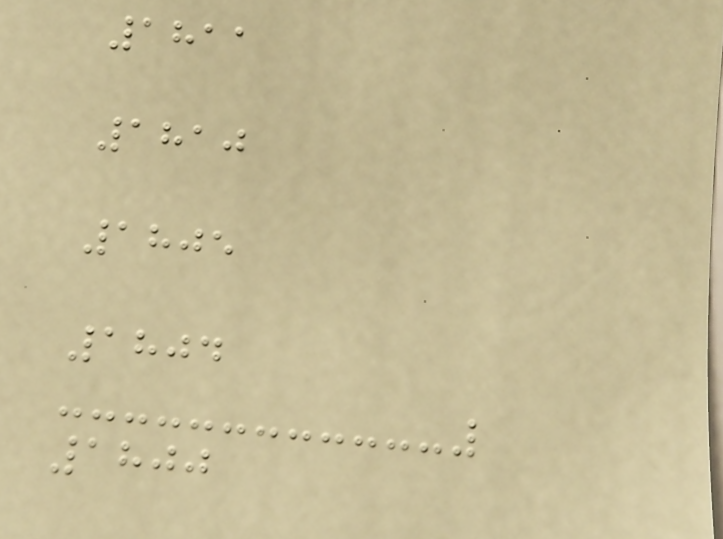1811
1810
1805
1804
1800
